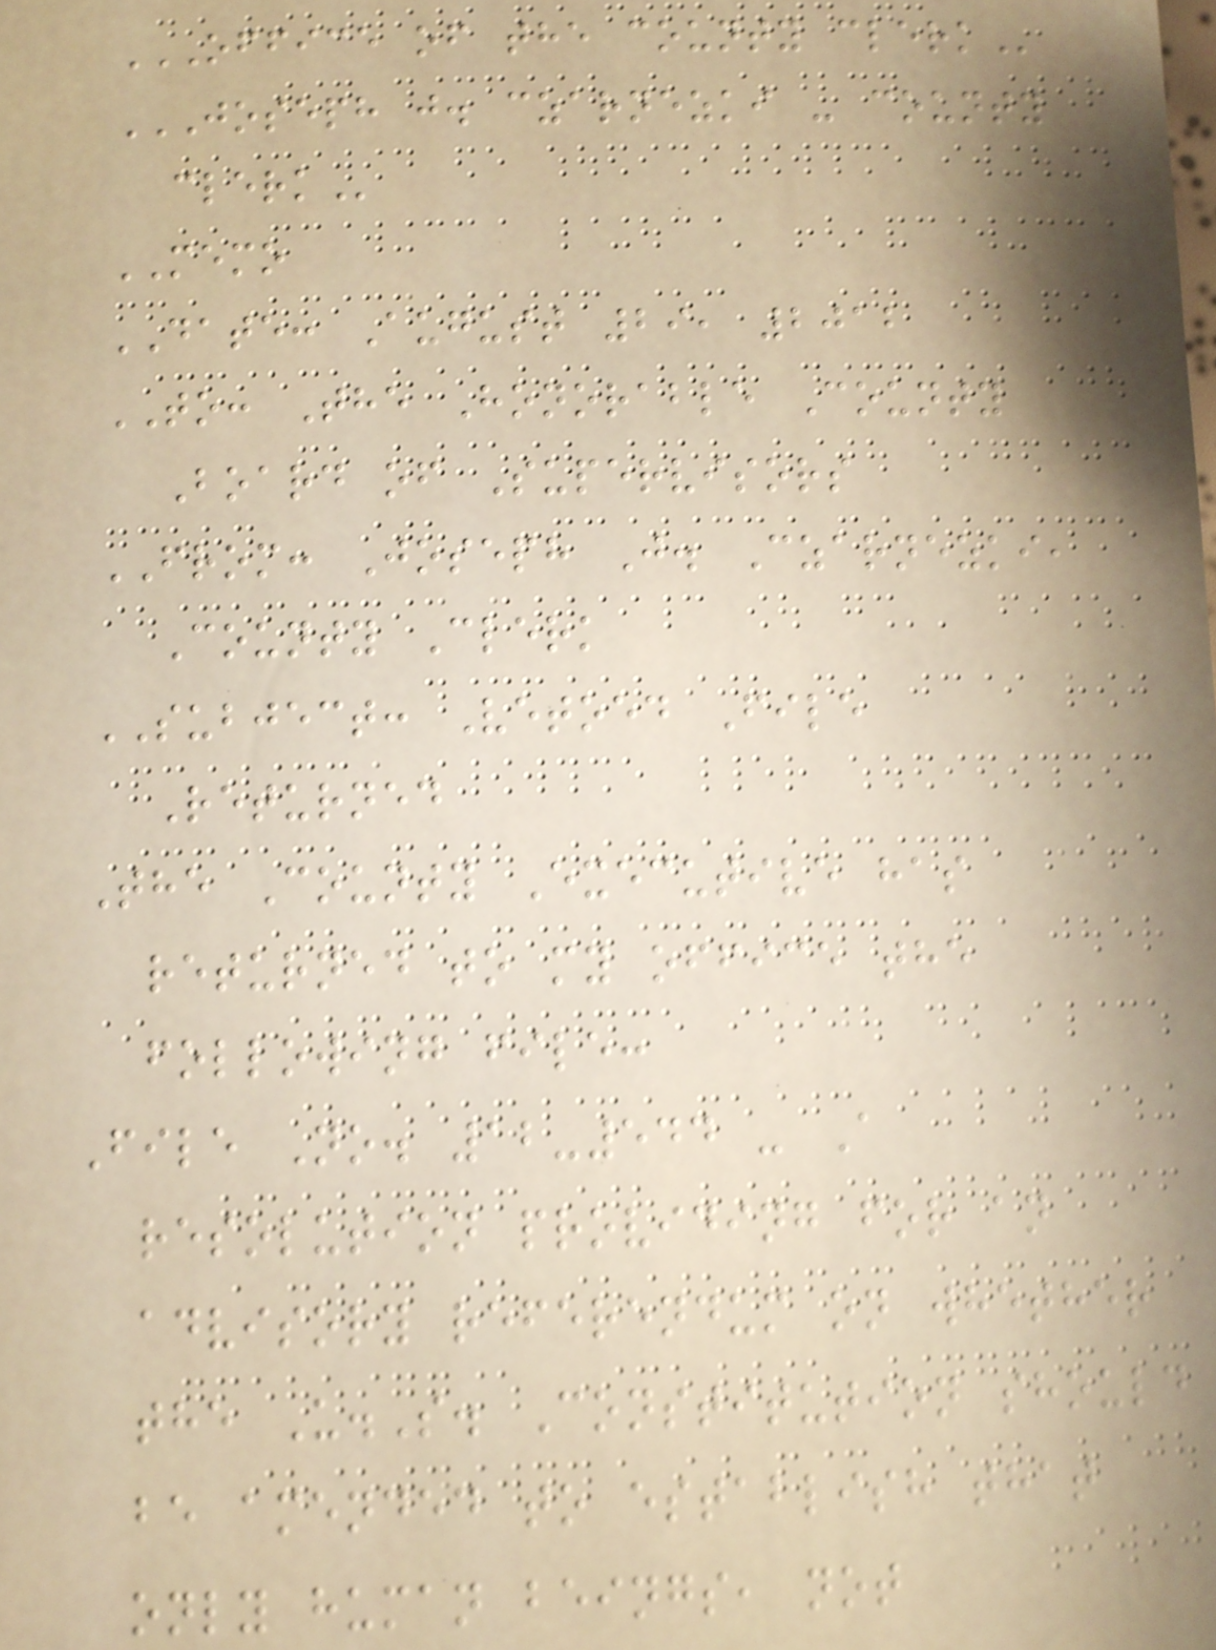OFFICE OF THE COUNTY CLERK
JOSEPH J. CZARNEZKI - COUNTY
CLERK
MEMO
DATE: August 29, 2012
TO: The Honorable County
Board of Supervisors
FROM: Joseph J. Czarnezki,
County Clerk
SUBJECT: Vetoed File
Returned
The County Executive has
returned to my office the
following file:
File No. 12-544 - A
resolution providing for an
advisory referendum on whether
the U.S. Constitution should
be amended to establish that
only human beings, not
